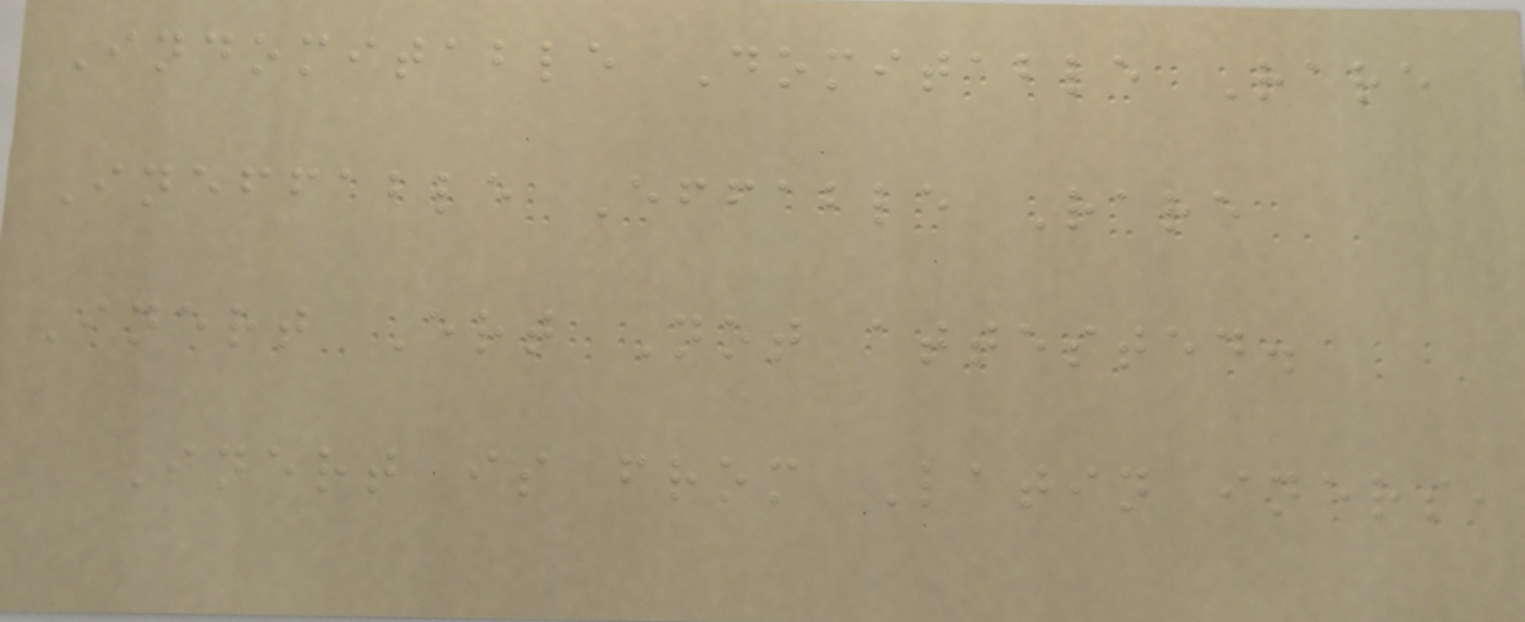Indomitable Domitable Rare
Ineffable Effable Rare
Inert Ert Not attested.
Inert is from Latin iners,
